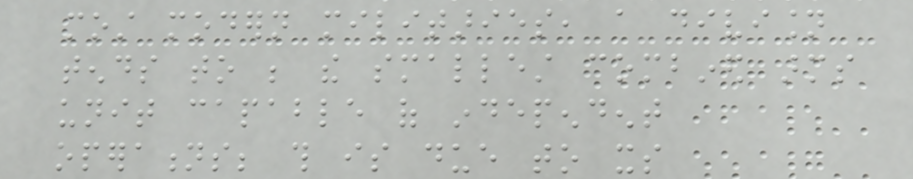most modern militaries, a division
tends to be the smallest combined arms
unit capable of independent
operations; this is due to its
